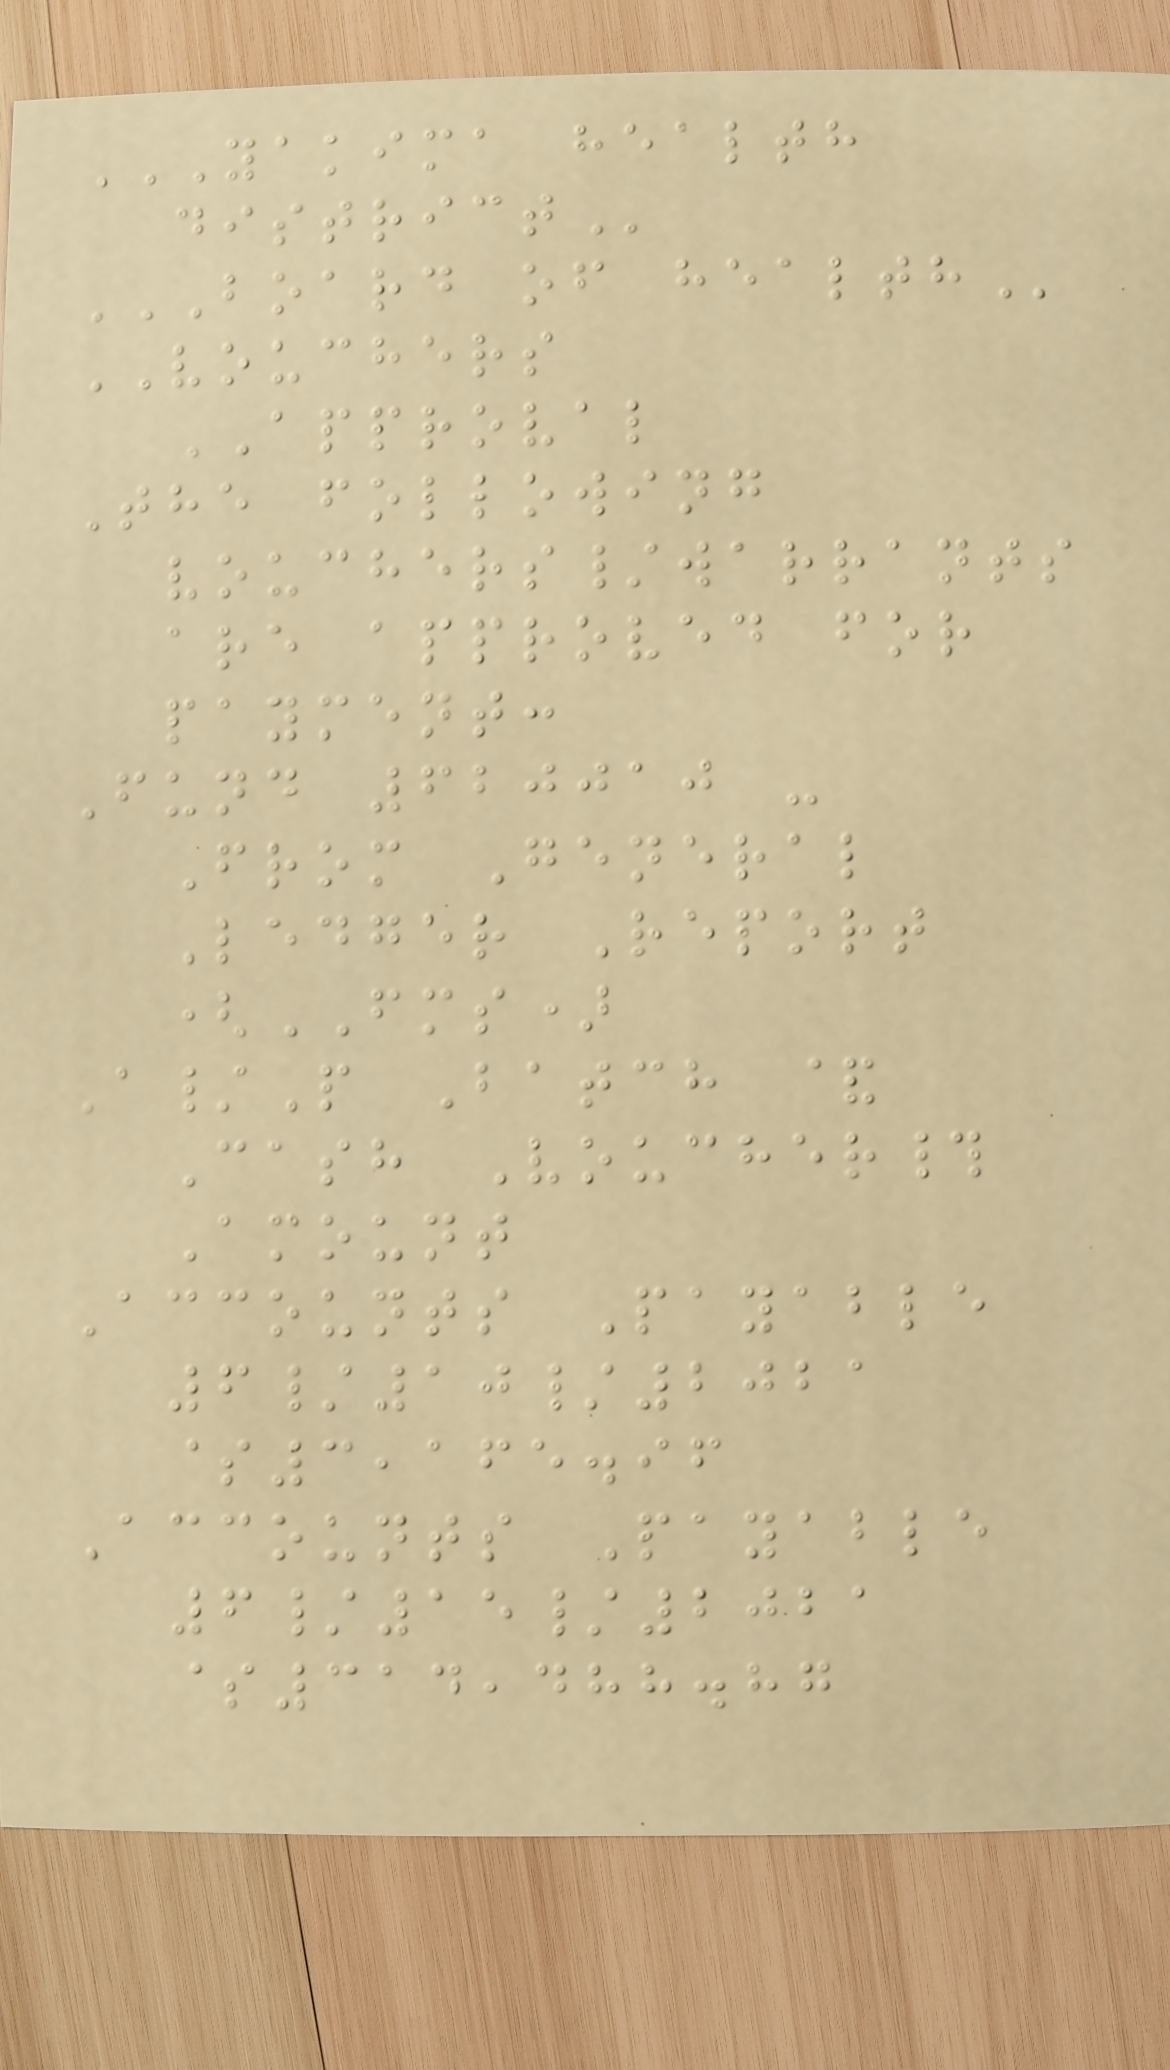YAKIMA HEALTH
DISTRICT
BOARD OF HEALTH
VOUCHERS
APPROVAL
The following
vouchers/warrants
are approved for
payment:
Fund 620010 -
From General
Ledger Report
(FMS)
A/P Batch &
Cash Voucher#
Amount
Accounts Payable
6/10/2021
$3,165.96
Accounts Payable
6/15/2021
$314,488.87
